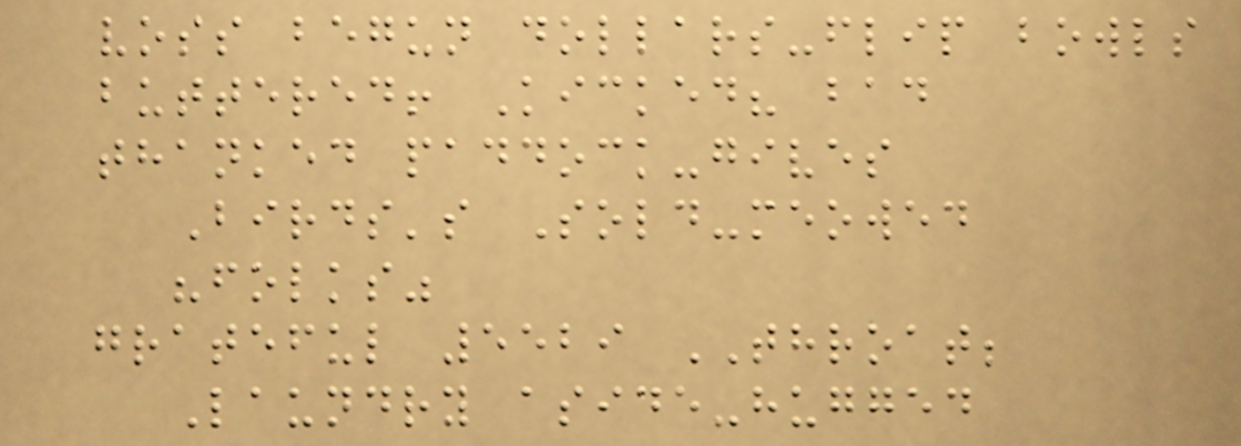voss begun dollars-flip bowls
buttered! Kicked? bad
thanked paddock-gives
Birds's Sold-meowed
"folks"
grateful 5529 THROAT;
Laundry aside-hugged
